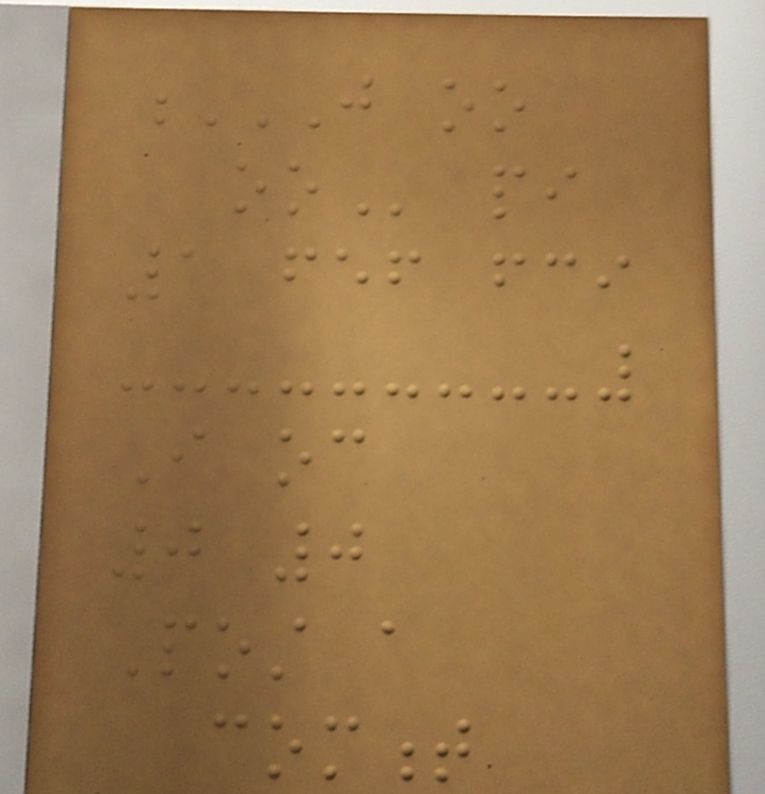J OO
OO pi
1 fef fci
I oc
0 0
Post a
comment
